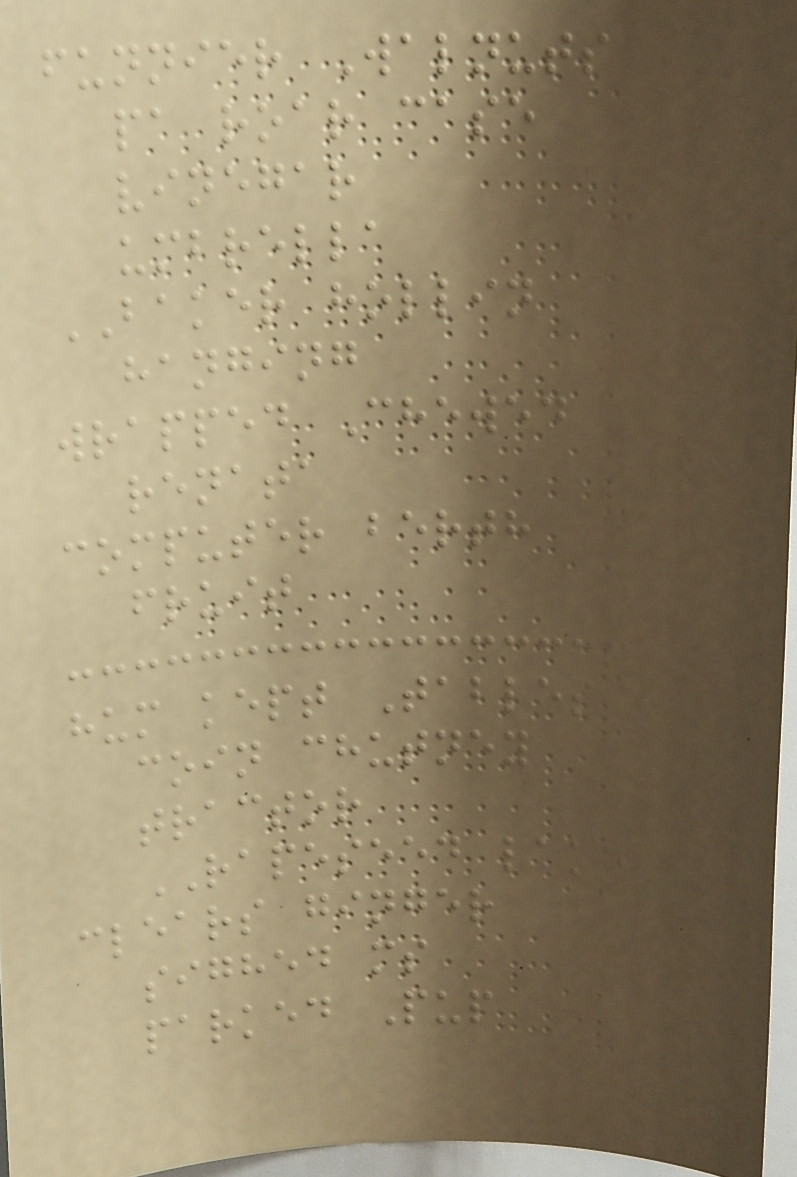funnier Walnuts
pa roar case
vinegar
umbrella
BAKER hollin
hanging
wrapped Chewed
renata
computer berth
fruit
hum kept Tables
coin chutney
tractor
RAPESEED lake
clears ginger
sighed ms
parked Pup
